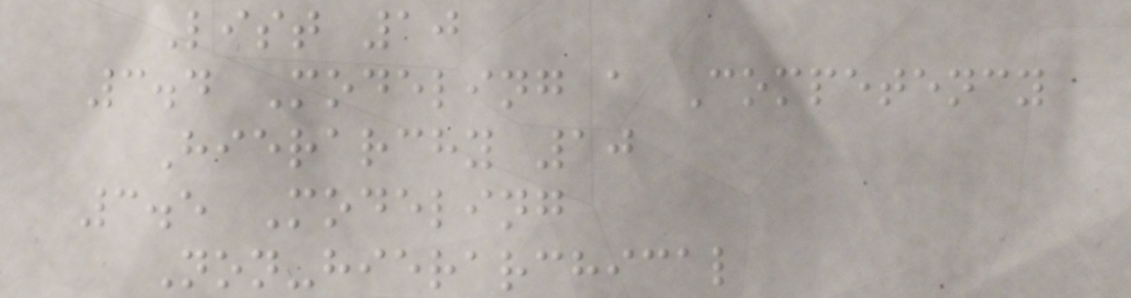List 10
3.4 Modeling a Competency
Hierarchy 10
3.5 Modeling
Non-hierarchical
